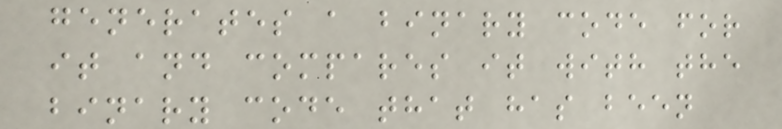generates a binary code for
it and compares it with the
binary code that has been
